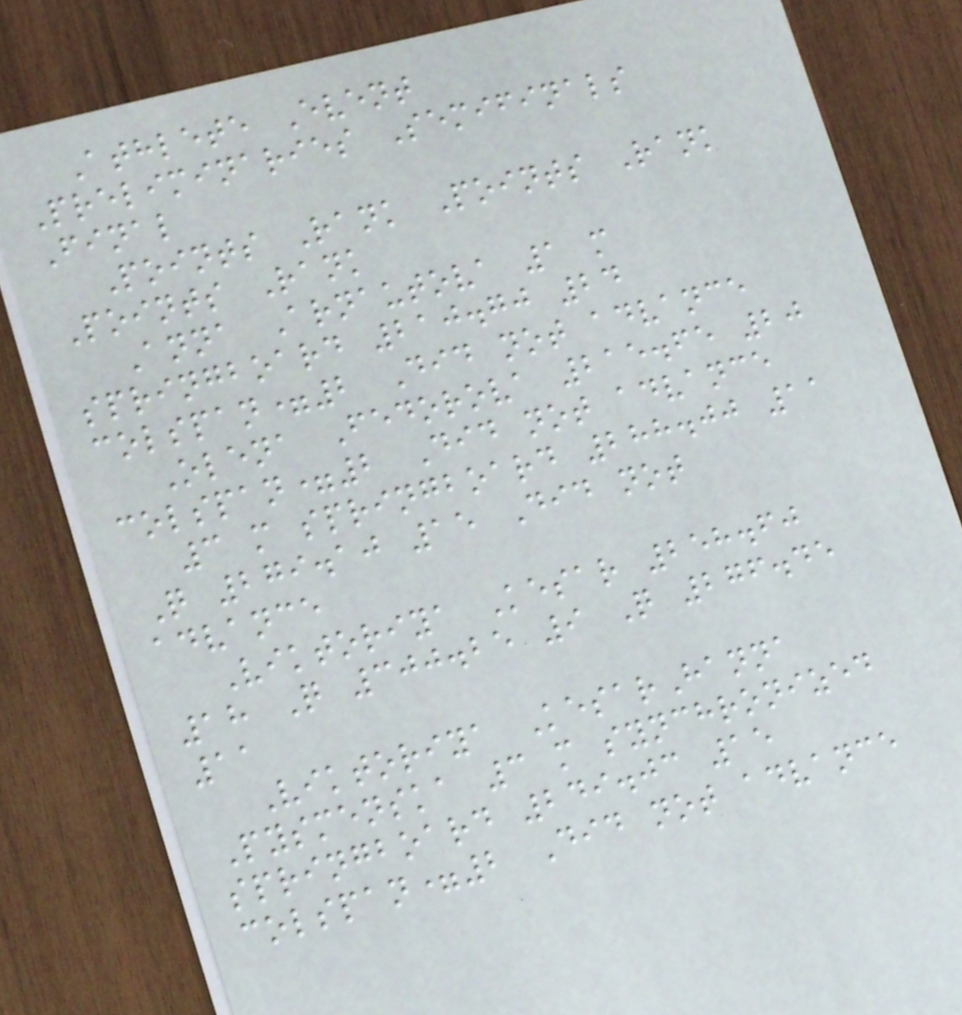Athlete Event
Preliminaries Semifinals
Final
Points Rank Points Rank
Points Rank
Anna Arnautova 1 m
springboard 210.70 24
colspan=2 Did not advance
Olena Fedorova 215.65 20
colspan=2 Did not advance
3 m springboard 288.00 11
Q 279.10 15 Did not
advance
Viktoriya Kesar 258.60
18 Q 300.25 9 Q 276.45
11
Viktoriya KesarHanna
Pysmenska 3 m synchronized
springboard 249.03 15
colspan=2 Did not advance
